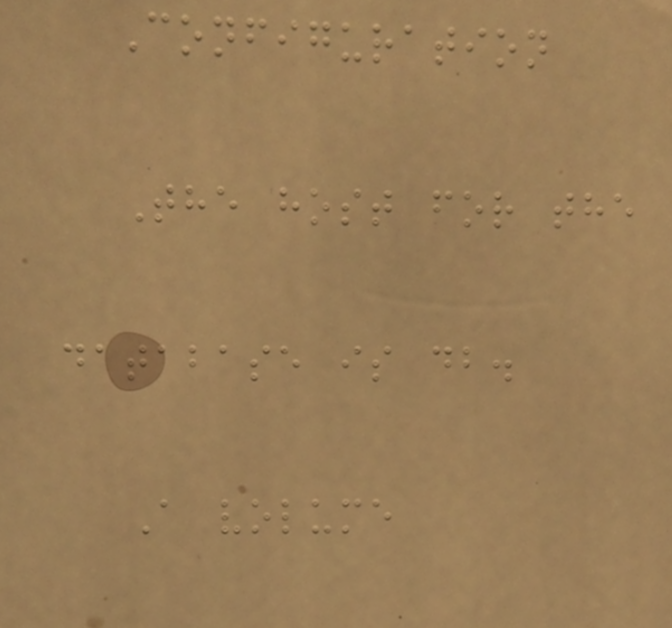Configuration
The host for the
database is db.
A volume
